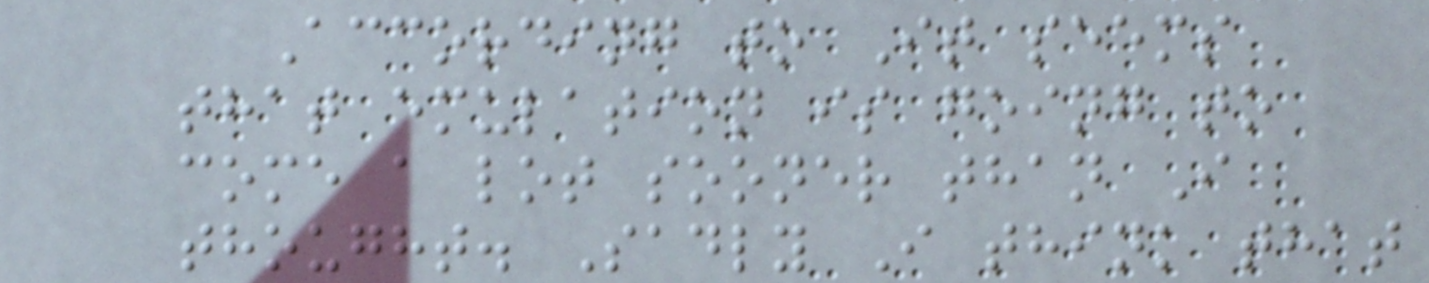According to It seems
that emulation is going to
come a lot sooner than I
thought. Sadly I think that
